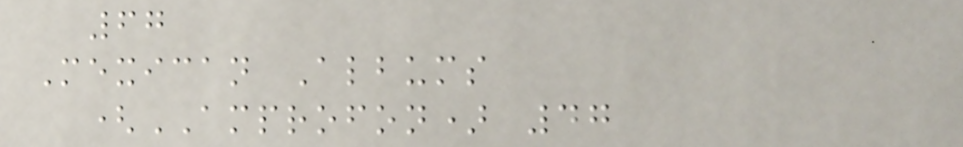67
Mexican Albums
(AMPROFON) 47
